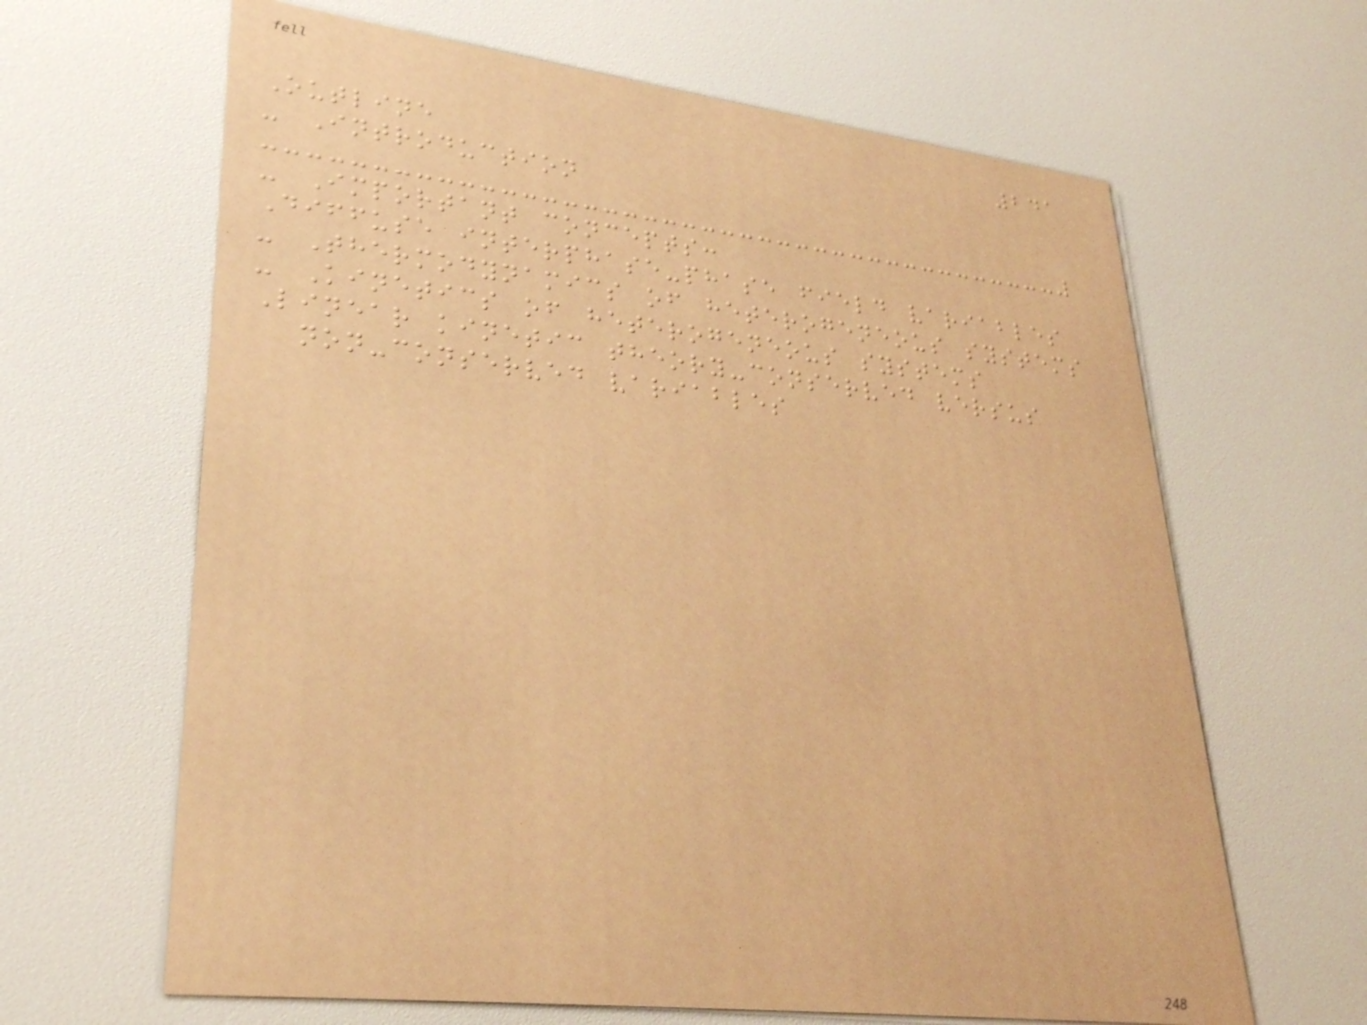241
Outline
- Introduction
- Important concepts:
Diffuse interphase-phase field variables
- Thermodynamics of heterogeneous systems
- Kinetics of heterogeneous systems
Linear kinetic theory-conserved versus
non-conserved variables
